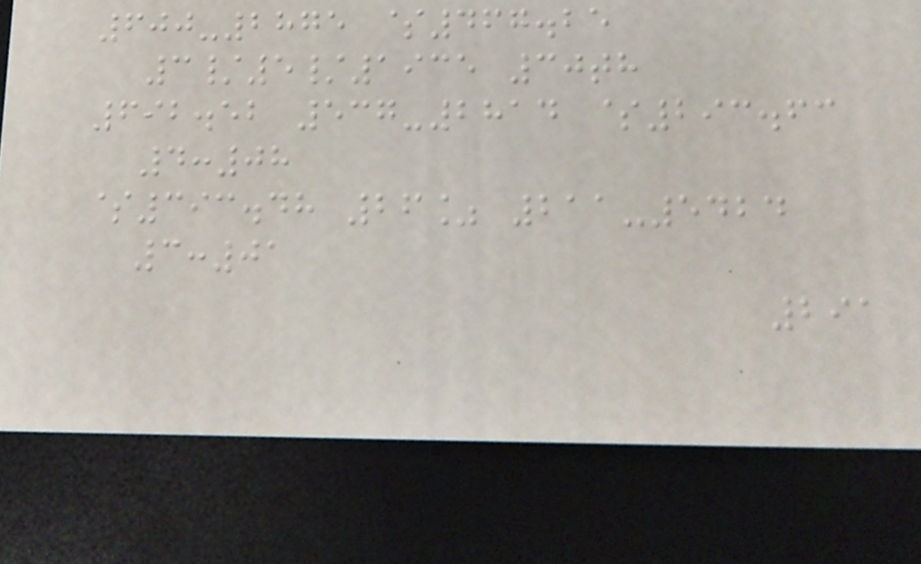600-2875 $467.25
3/5/1935 30th
692.52 537-2814 $293.63
4:08
$393.48 26% 211-5424
3:01
291
